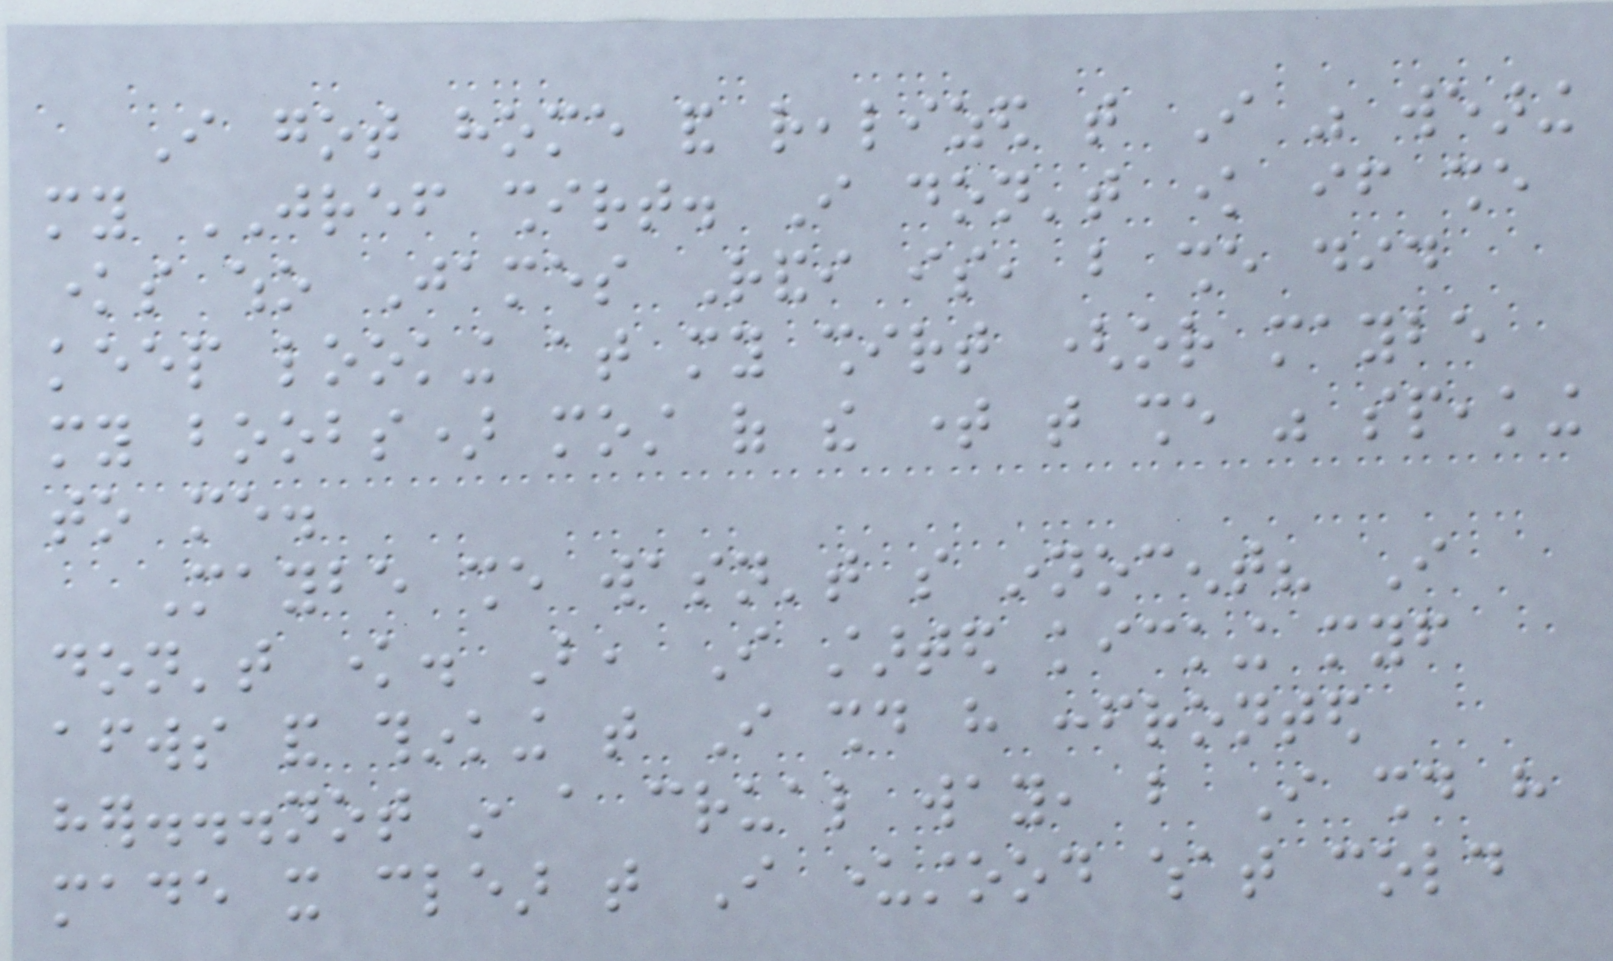I got home and realized that I was wearing
my JREF shirt. I don't know if she
knows who James Randi is, but she did
keep looking at my shirt (or maybe
my boobs) most of the time that she was speaking
to me.
Maybe she wasn't so innocent? I
don't know. But, I started kicking myself
afterwards and thinking that I should have confronted
her...not in a crual way, but I should have
made it clear that I understood what cold
